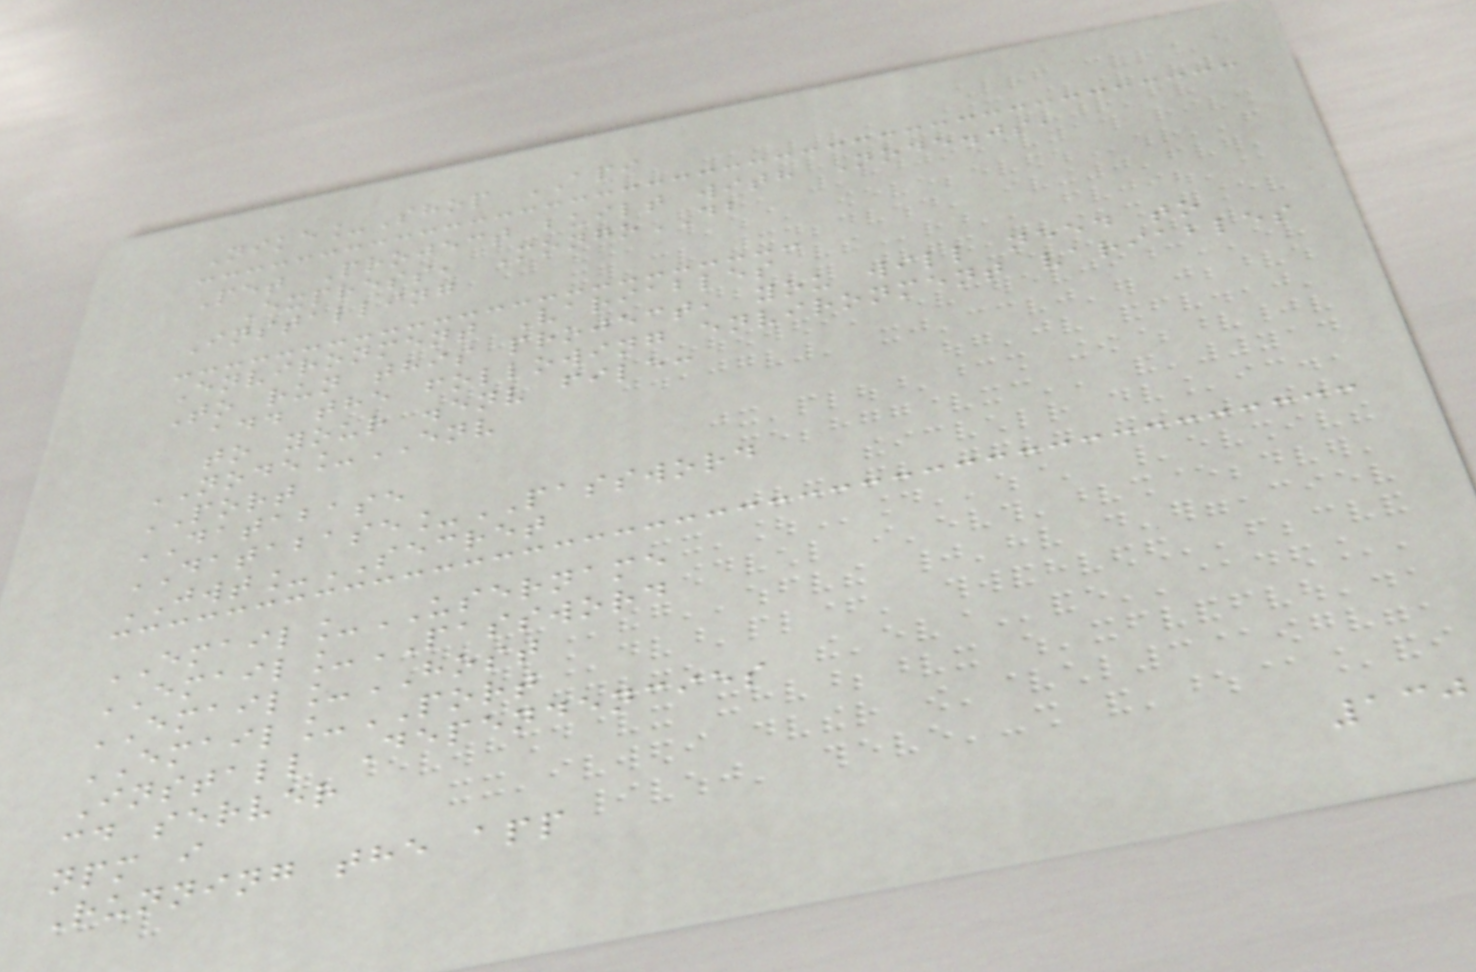Nike_Shop API
Pet Project built with Node.js,
Express, MongoDB
Installing
Environment Variables
To run this project, you will need to
add the following environment variables
to your .env file:
NODE_ENV
PORT
DATABASE
DATABASE_PASSWORD
JWT_SECRET
EMAIL_USERNAME
EMAIL_PASSWORD
EMAIL_HOST
EMAIL_PORT
Install Dependencies
cd server
npm i
Running the app
130
